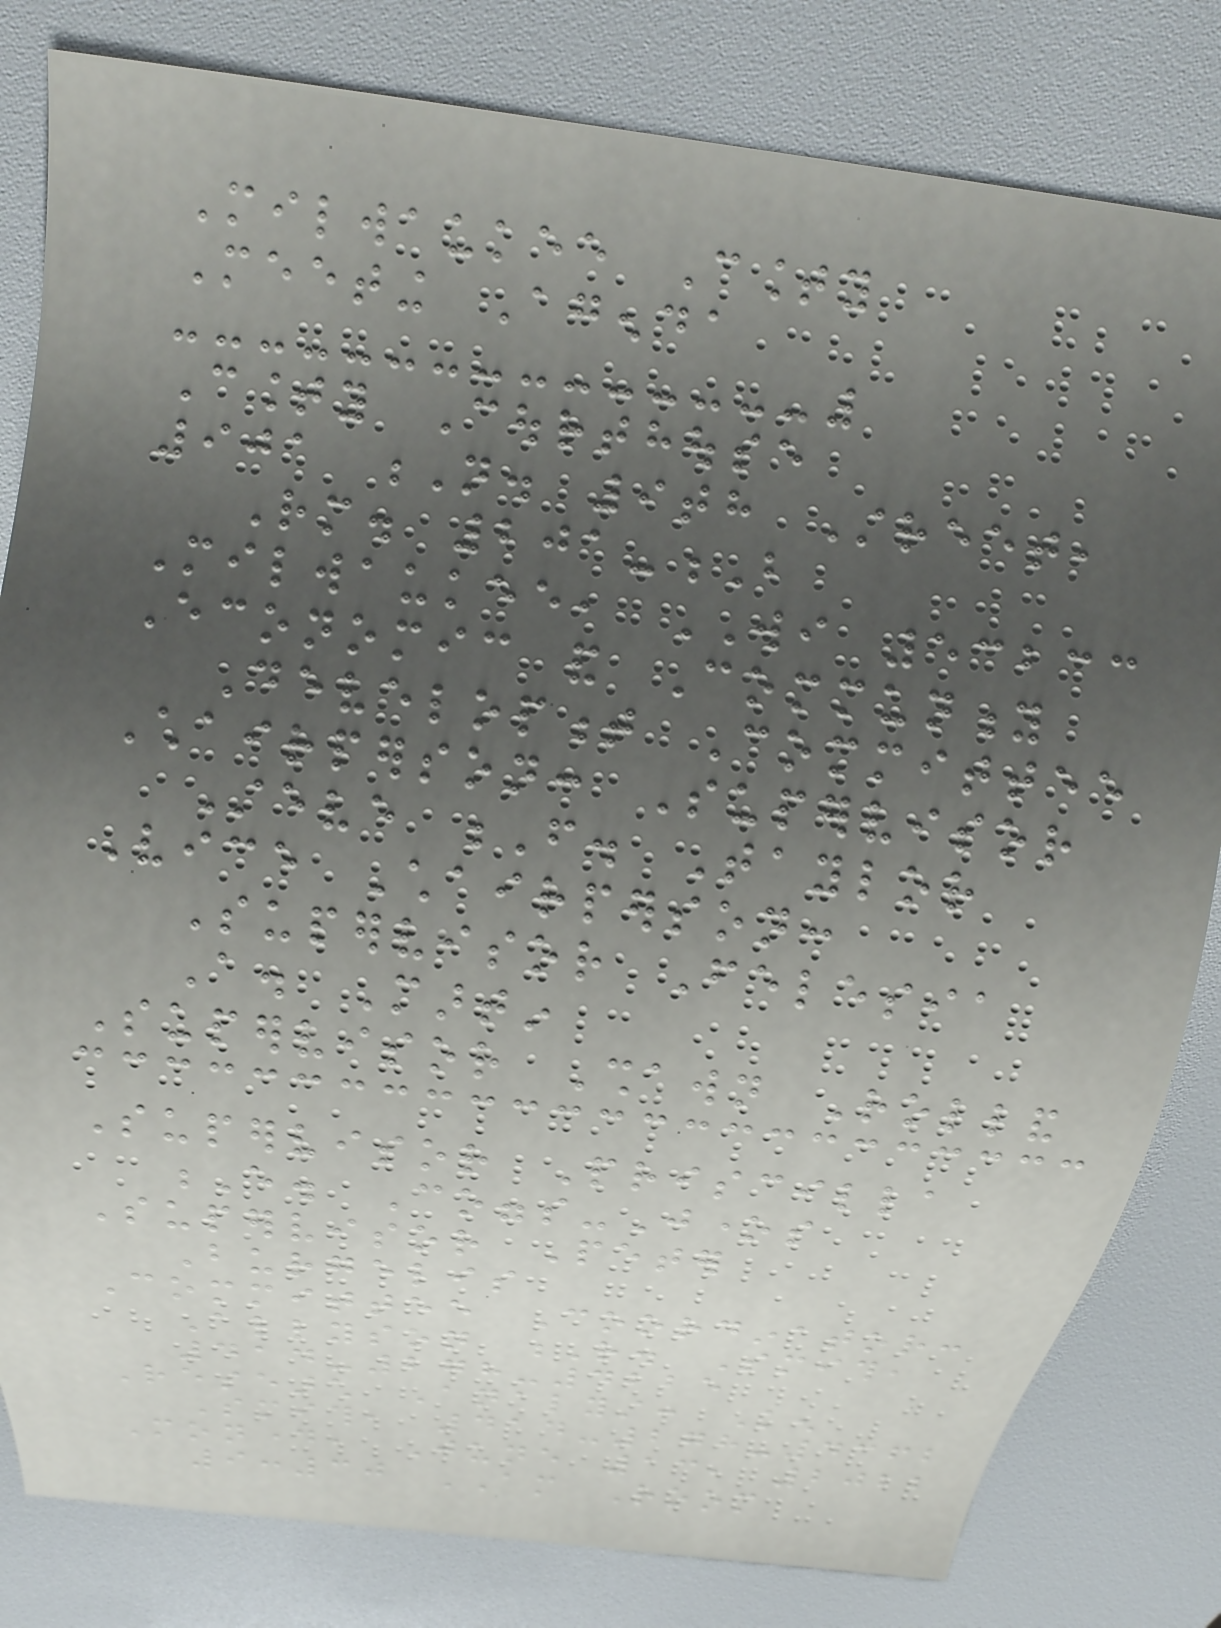Milwaukee County
Meeting Agenda
County Courthouse
901 N. 9th Street,
Rm. 201-B
Milwaukee, WI 53233
Economic and Community
Development Committee
Chairperson: Supervisor
Steve F. Taylor
Vice Chairperson:
Supervisor Felesia
A. Martin
Supervisor Shawn Rolland
Supervisor Priscilla
E. Coggs-Jones
Supervisor Peter
Burgelis
Committee Coordinator:
Allyson R. Smith,
414-278-4225
Research Analyst: Ken
Smith, 414-278-4362
Monday, June 13, 2022
9:30 AM Room
